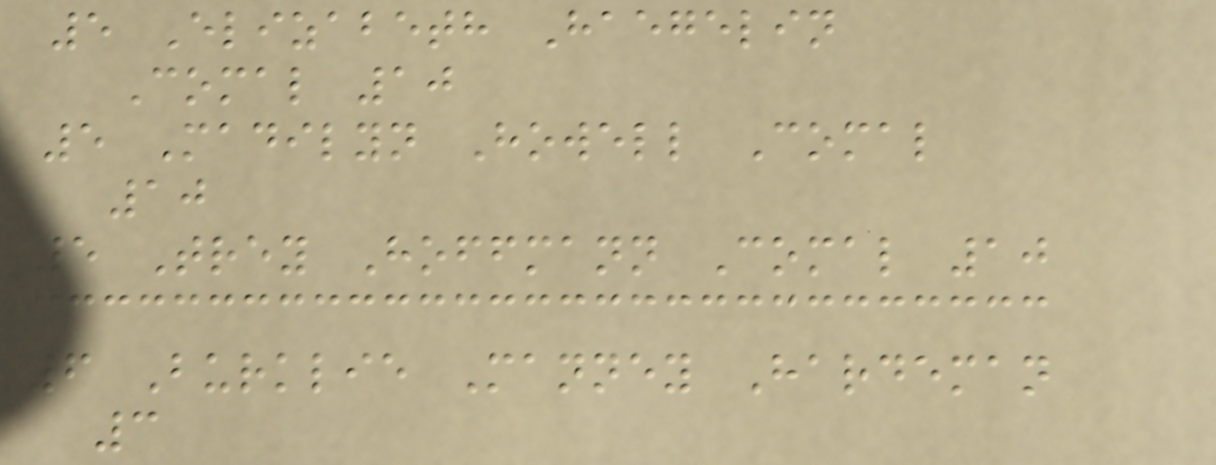5 Elizabeth Haegelin
Comal 10
5 Madilyn Howell Comal
10
5 Trey Hoffmann Comal 10
6 Burklie Manney Hardeman
3
